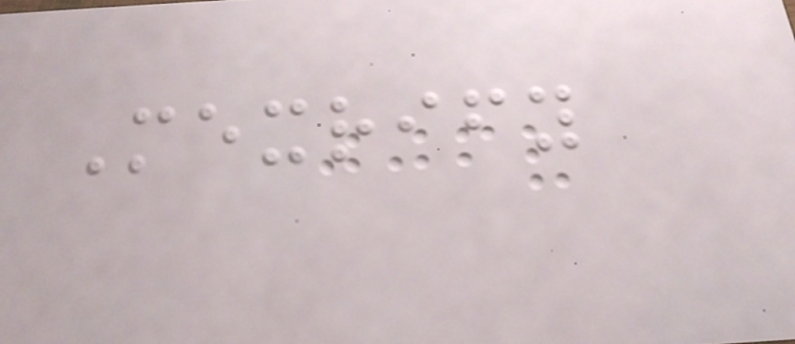Mexrify
